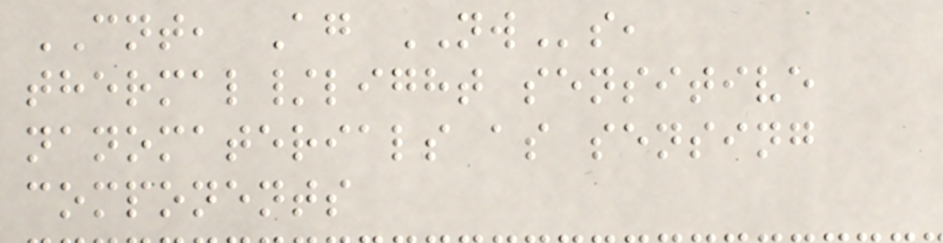CNT, Ag NWs,
thermal/light sensitive
nanomaterials as sensing
components
